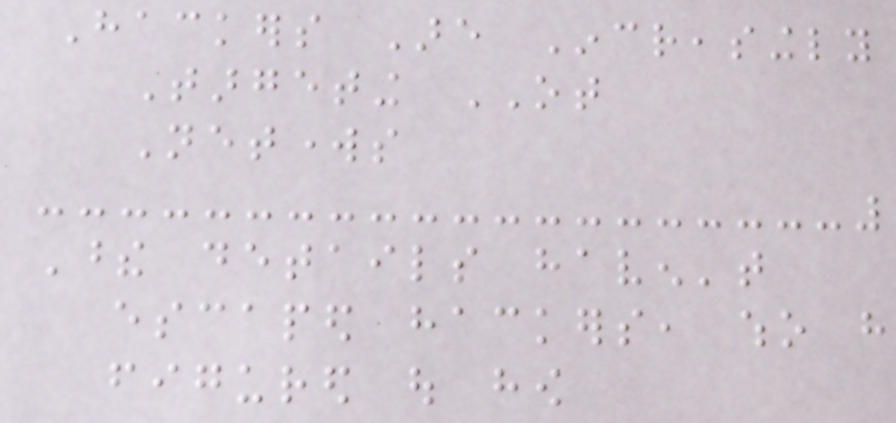Hackers Are Increasingly
Targeting OT
Networks
These details haven't
escaped hackers, who have
figured out how
